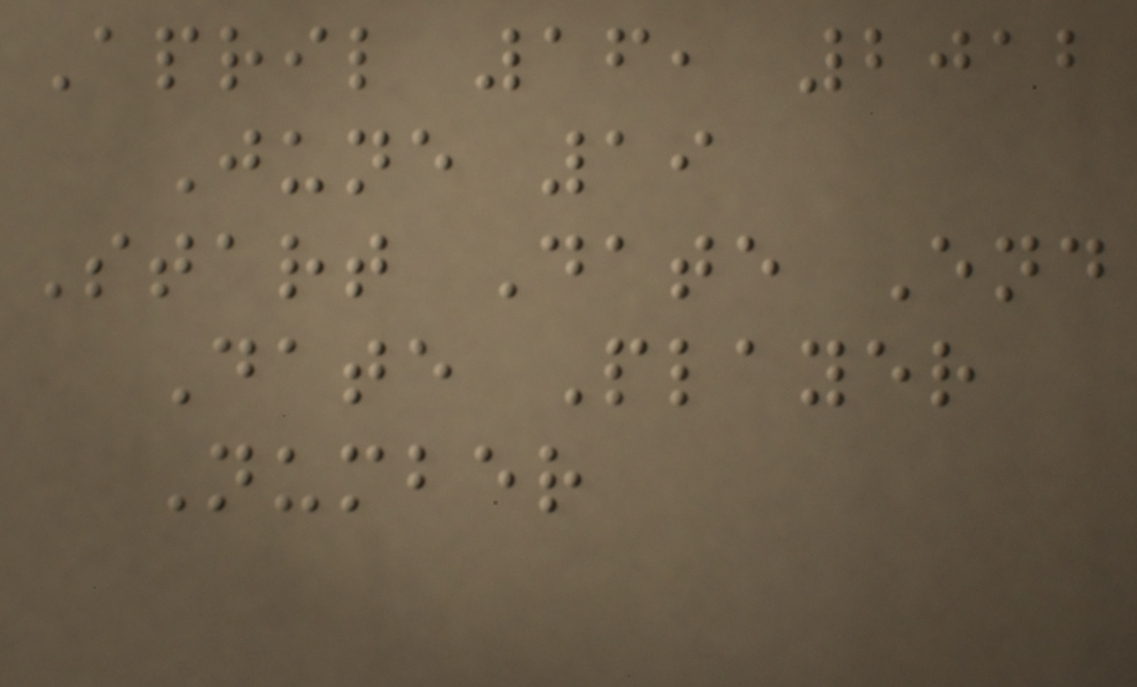April 16, 2012
June 19
Start Date End
Date Player
Number
